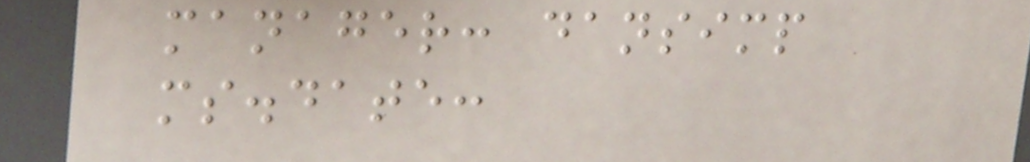manager: dansimp
ms.date:
